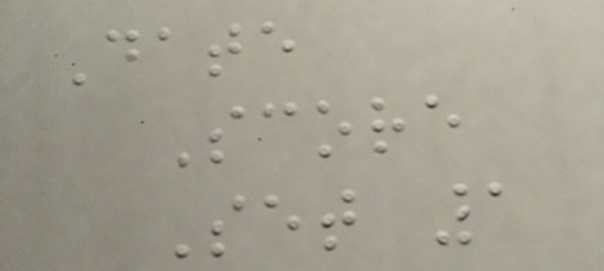Date
Score
Set 1
